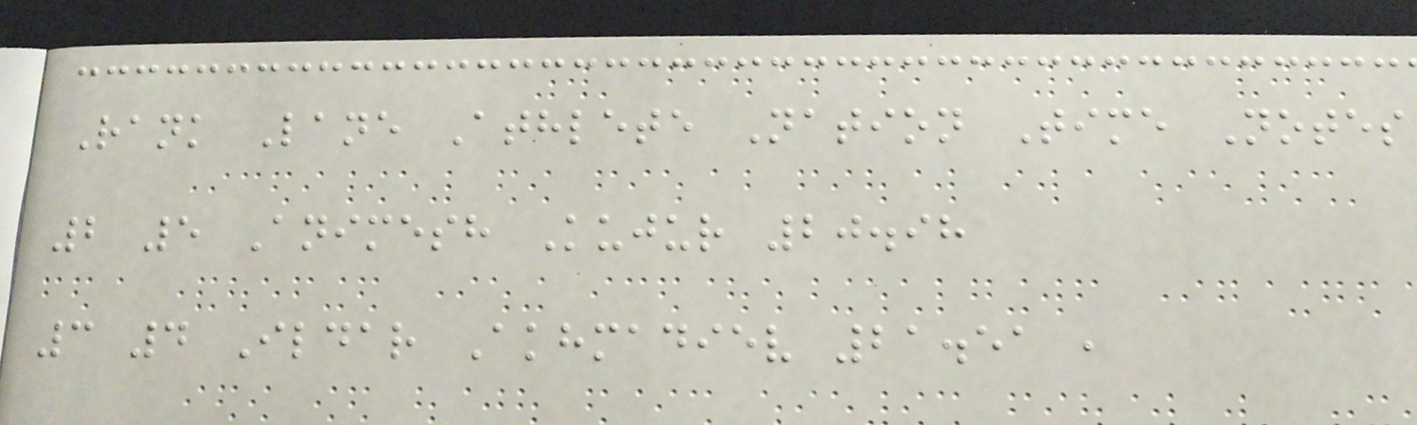Rank Lane Athlete Nation Time Notes
2 5 Animesh Kujur 20.98
3 4 Ildar Akhmadiev 21.51 ,
